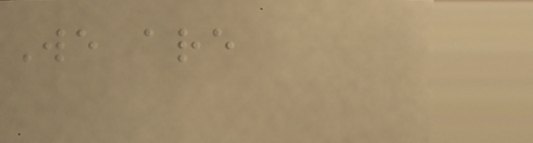We are
